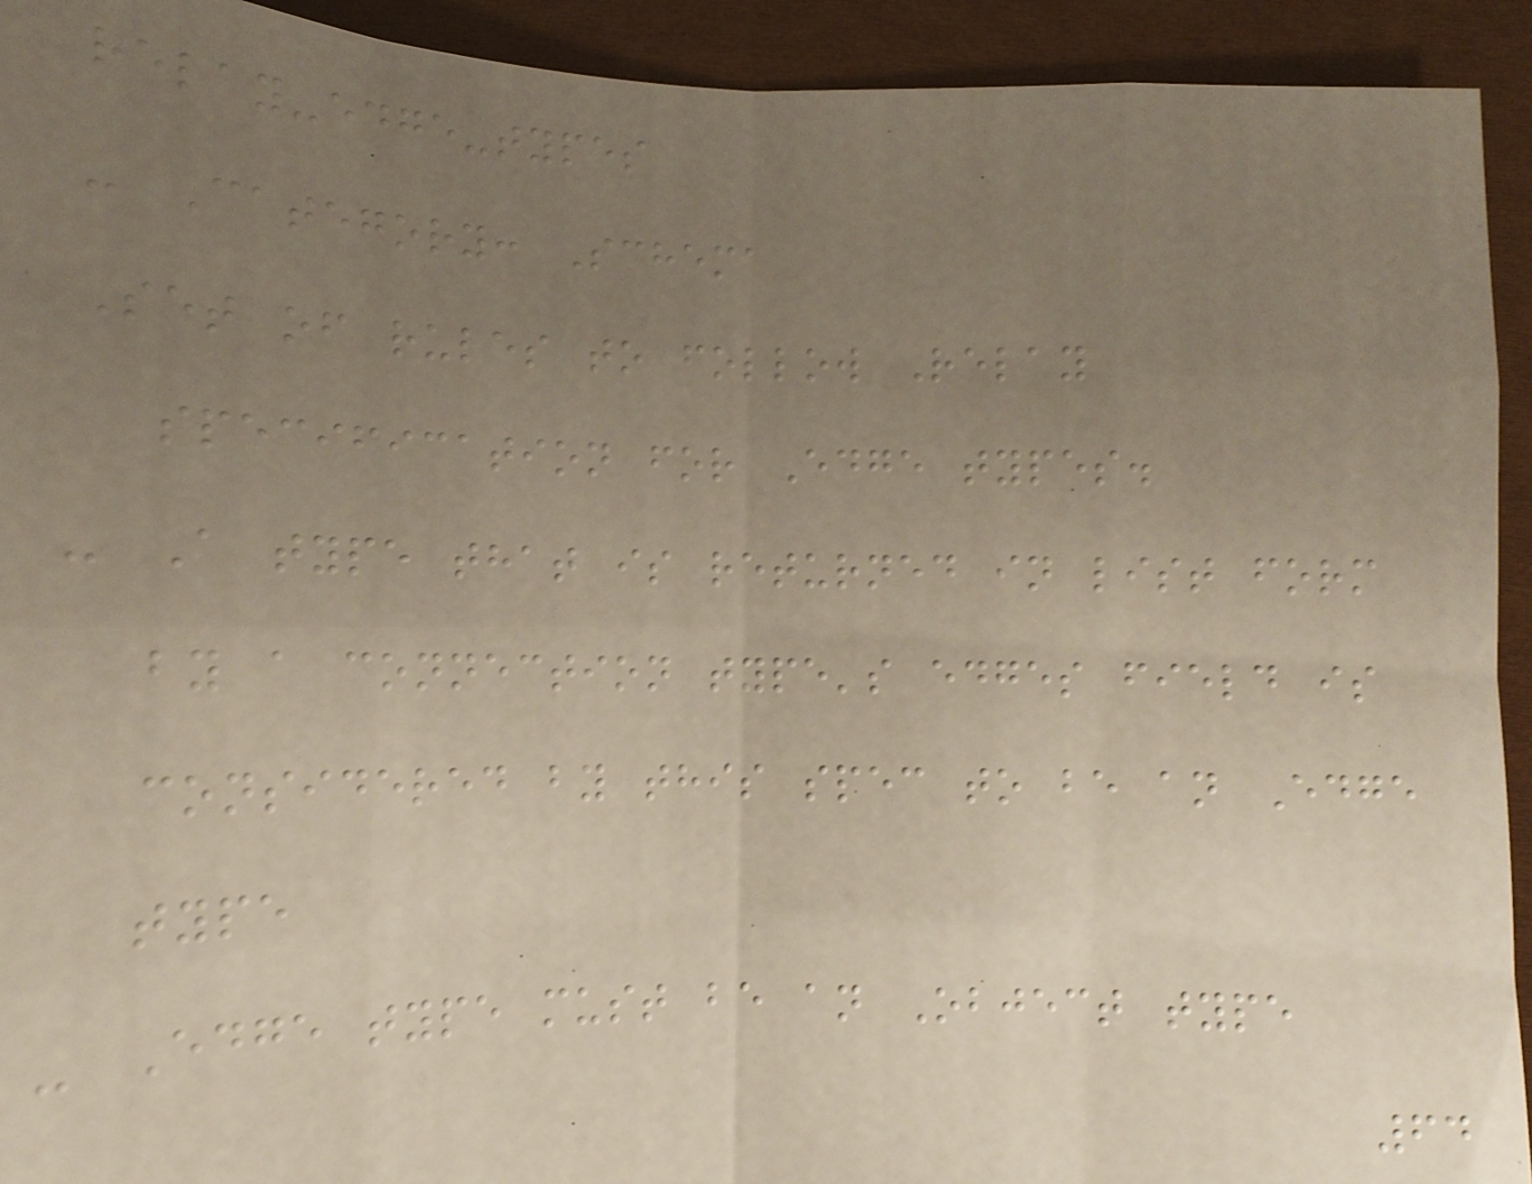relay-edge-types
- Category: Schema
Set of rules to follow Relay
specification for Edge types.
- A type that is returned in list form
by a connection type's edges field is
considered by this spec to be an Edge
type
- Edge type must be an Object type
64
